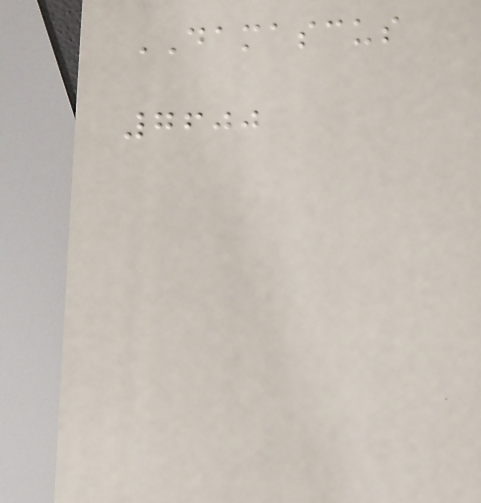DAMASCUS
7600
